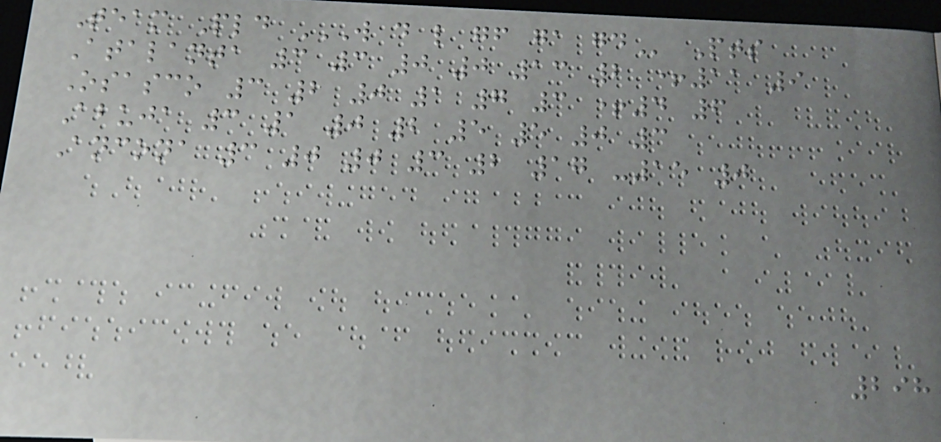Team Pld W D L GF GA GD Pts
Atalanta 3 3 0 0 13 2 +11 9
Osasco 3 2 0 1 7 3 +4 6
Abuja 3 1 0 2 5 5 0 3
Ancona 3 0 0 3 2 17 -15 0
298
